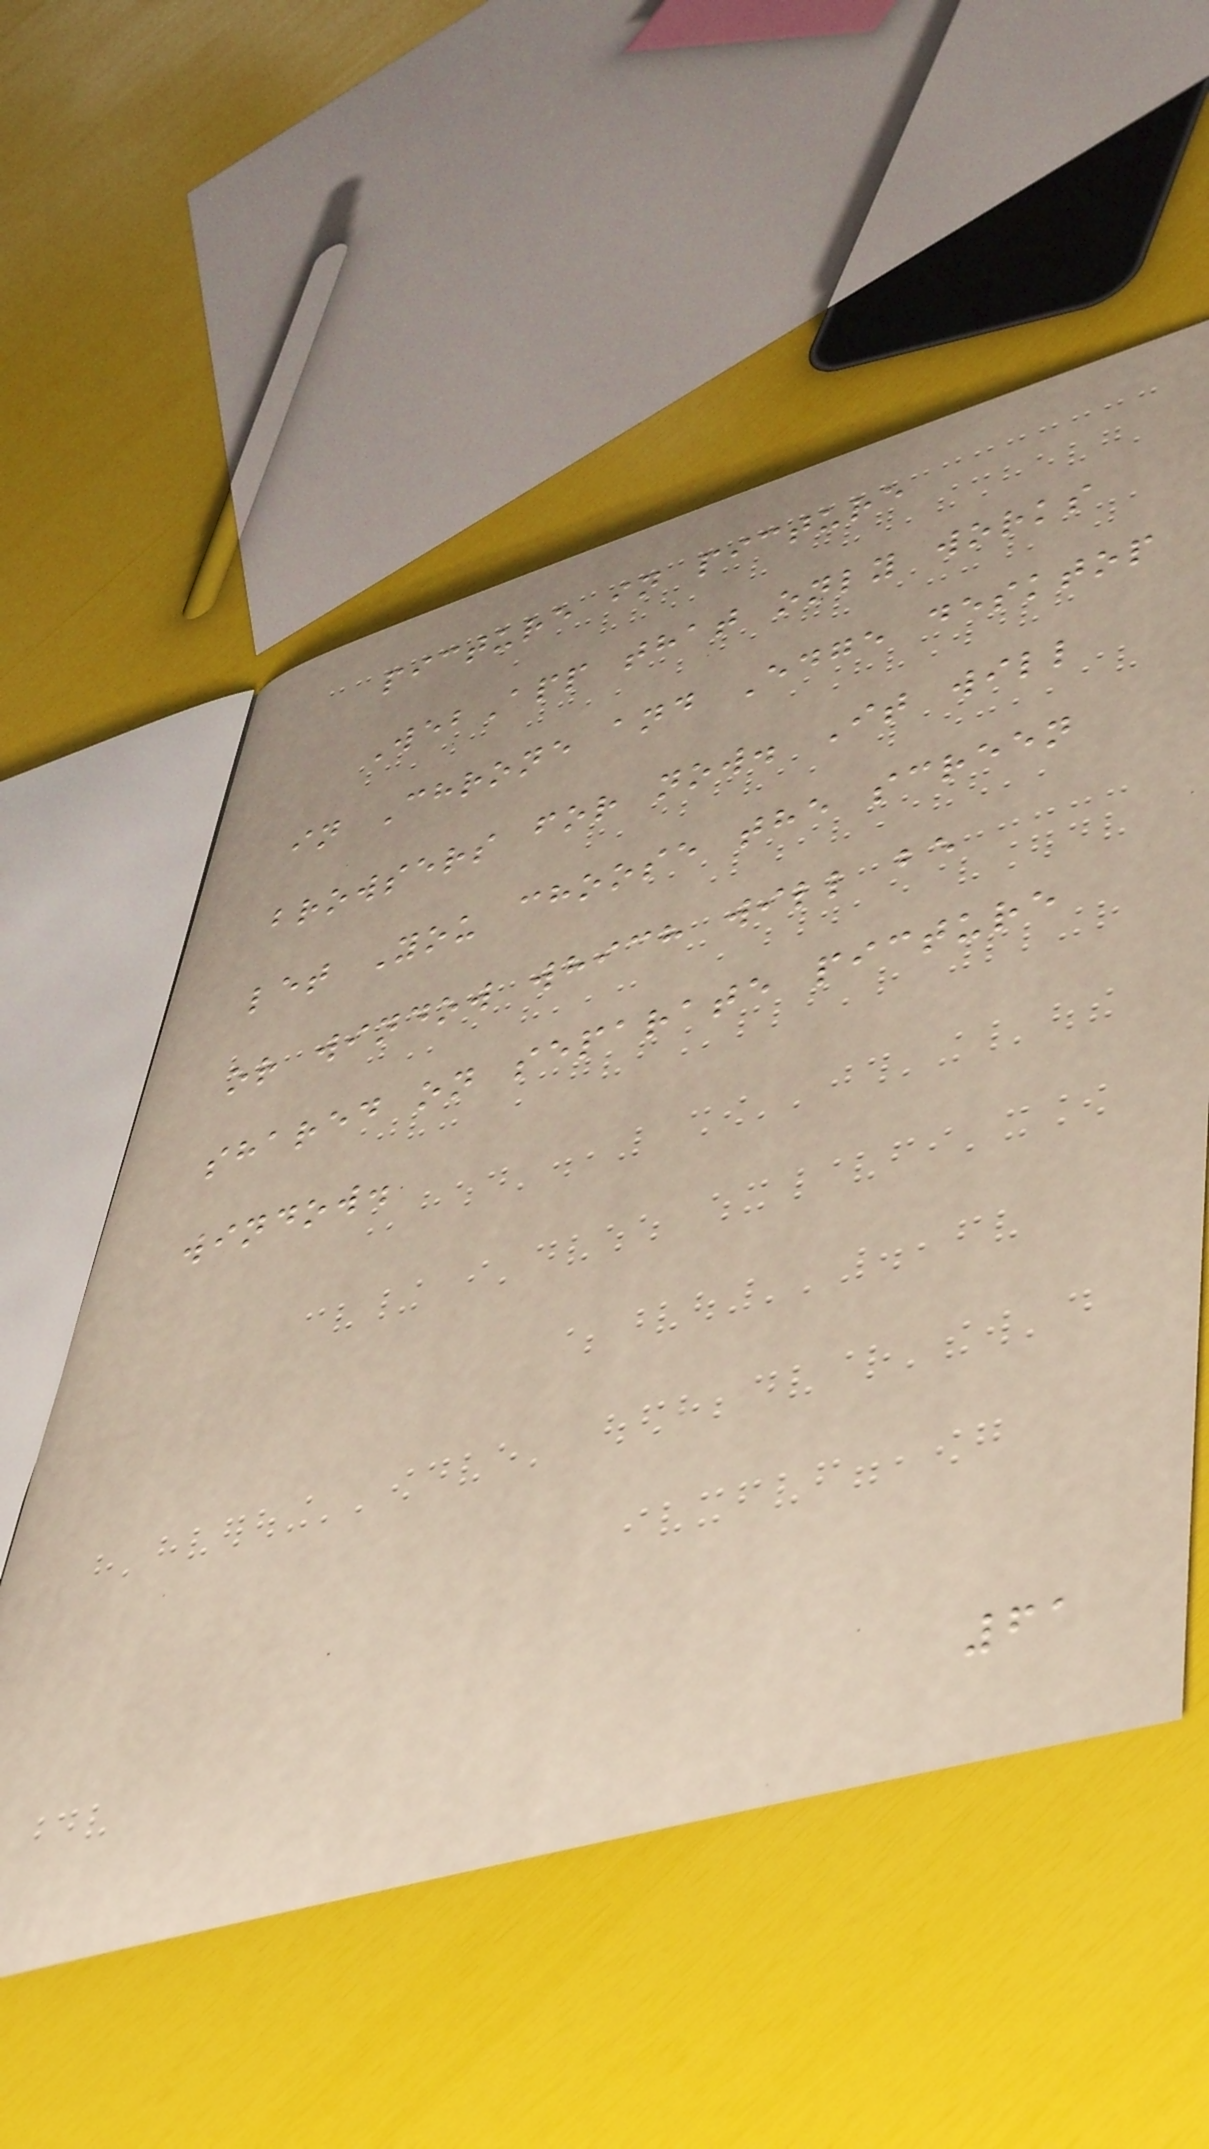picture in picture
WebApp that only works
in Chrone and Edge desktop
browsers for now. It will
let You choose the screen
or window which will be
shared on separate picture
window.
61
